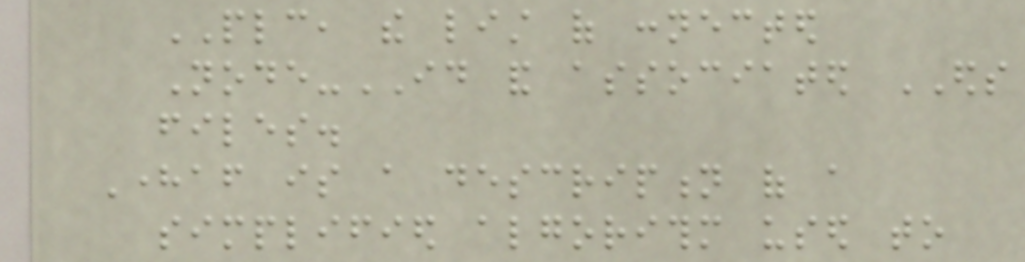PLC, the list of connected
Node-ID and associated EDS
files.
Hereafter is a description of a
simplified algorithm used to
